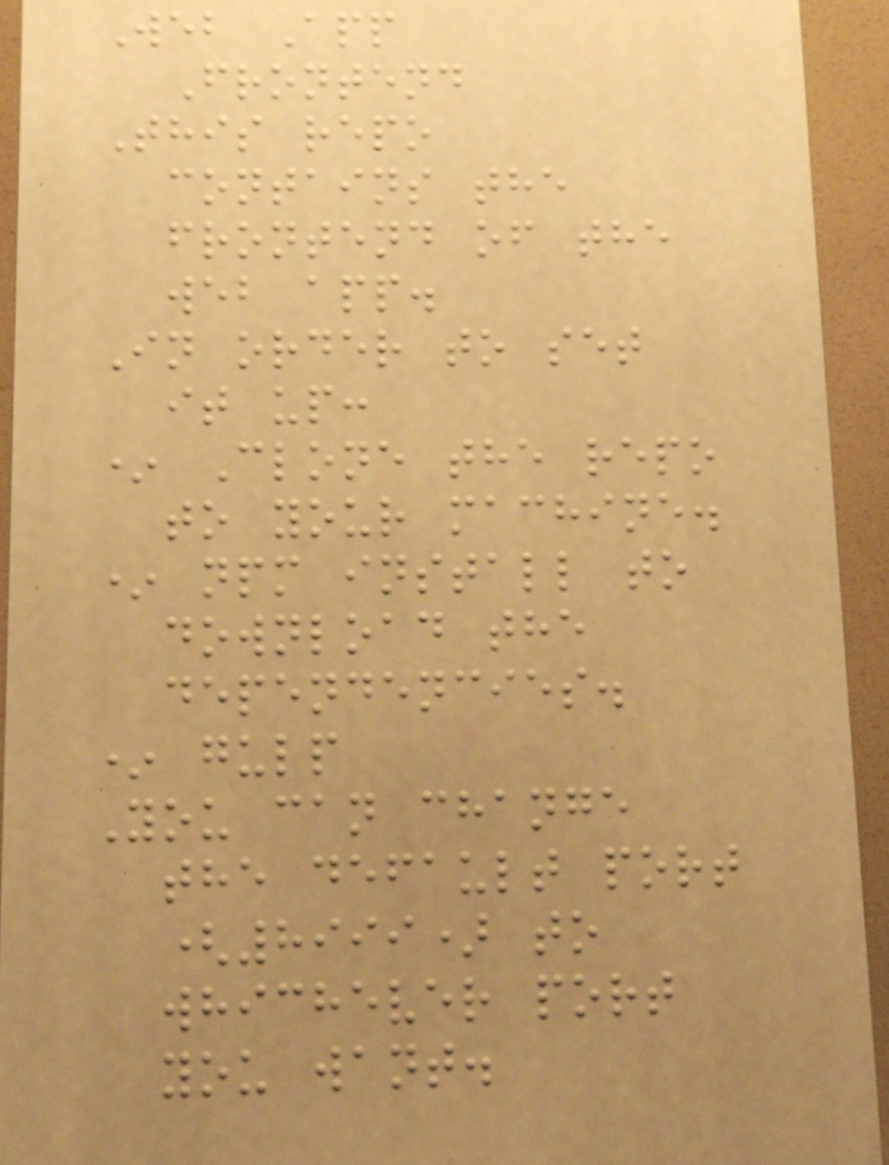Web App
Frontend
This repo
contains the
frontend of the
web app.
In order to set
it up:
* Clone the repo
to your machine.
* npm install to
download the
dependencies.
* gulp
You can change
the default port
(8999) to
whichever port
you want.
